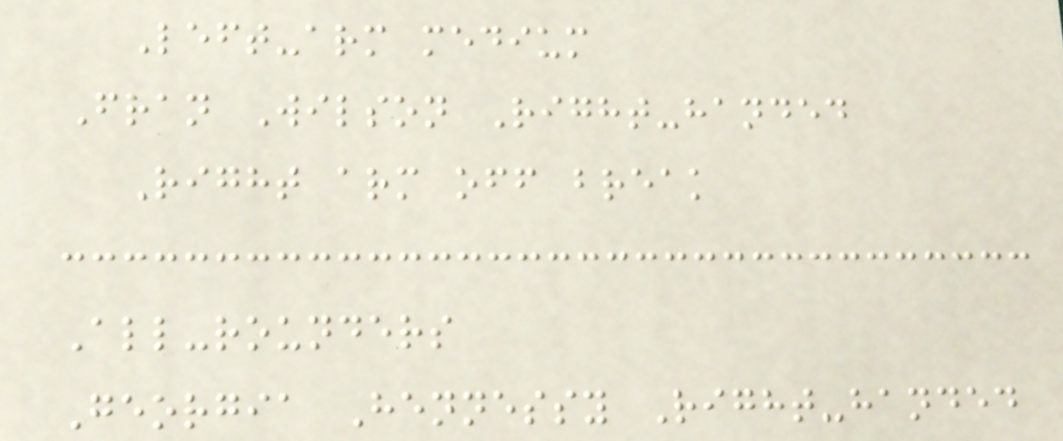Left-arm medium
Fran Wilson Right-handed
Right arm off break
All-rounders
Georgia Hennessy Right-handed
